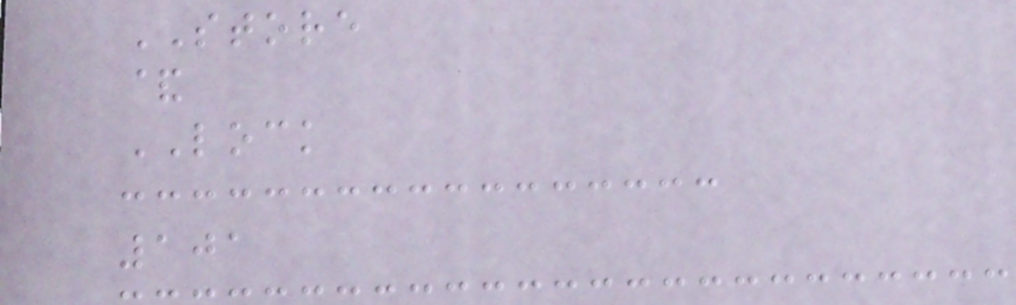STORE
&
LOCK
101
